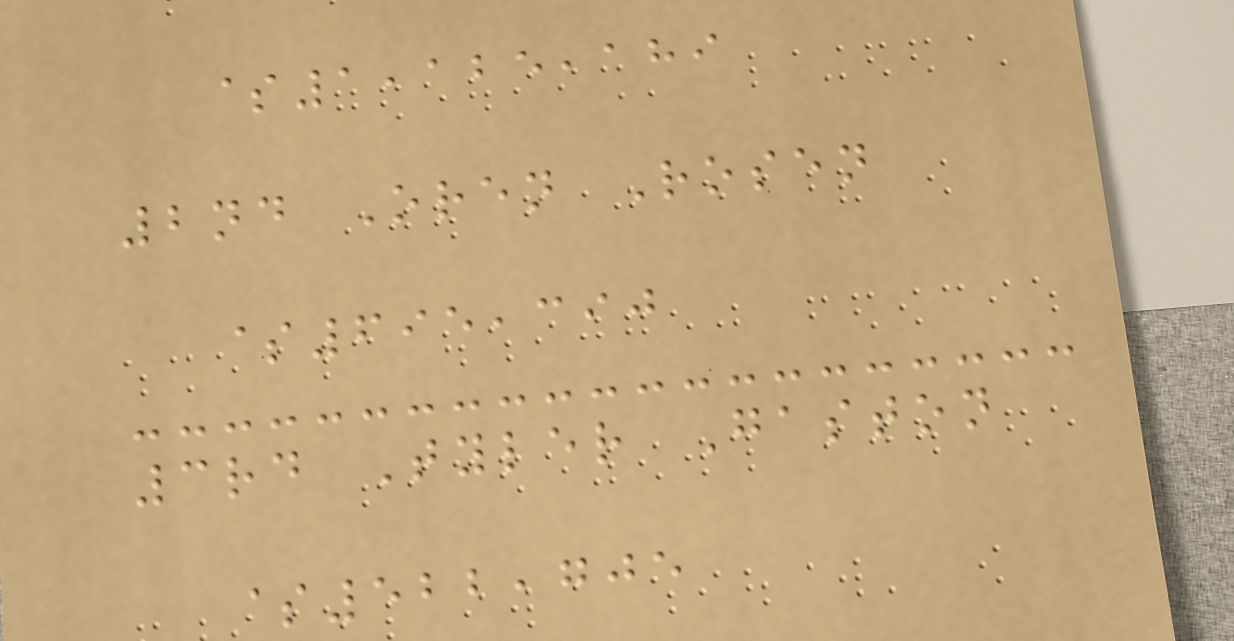$1,125,189
2nd Oren Rosen
$695,390
3rd Tyler Gaston
$522,705
